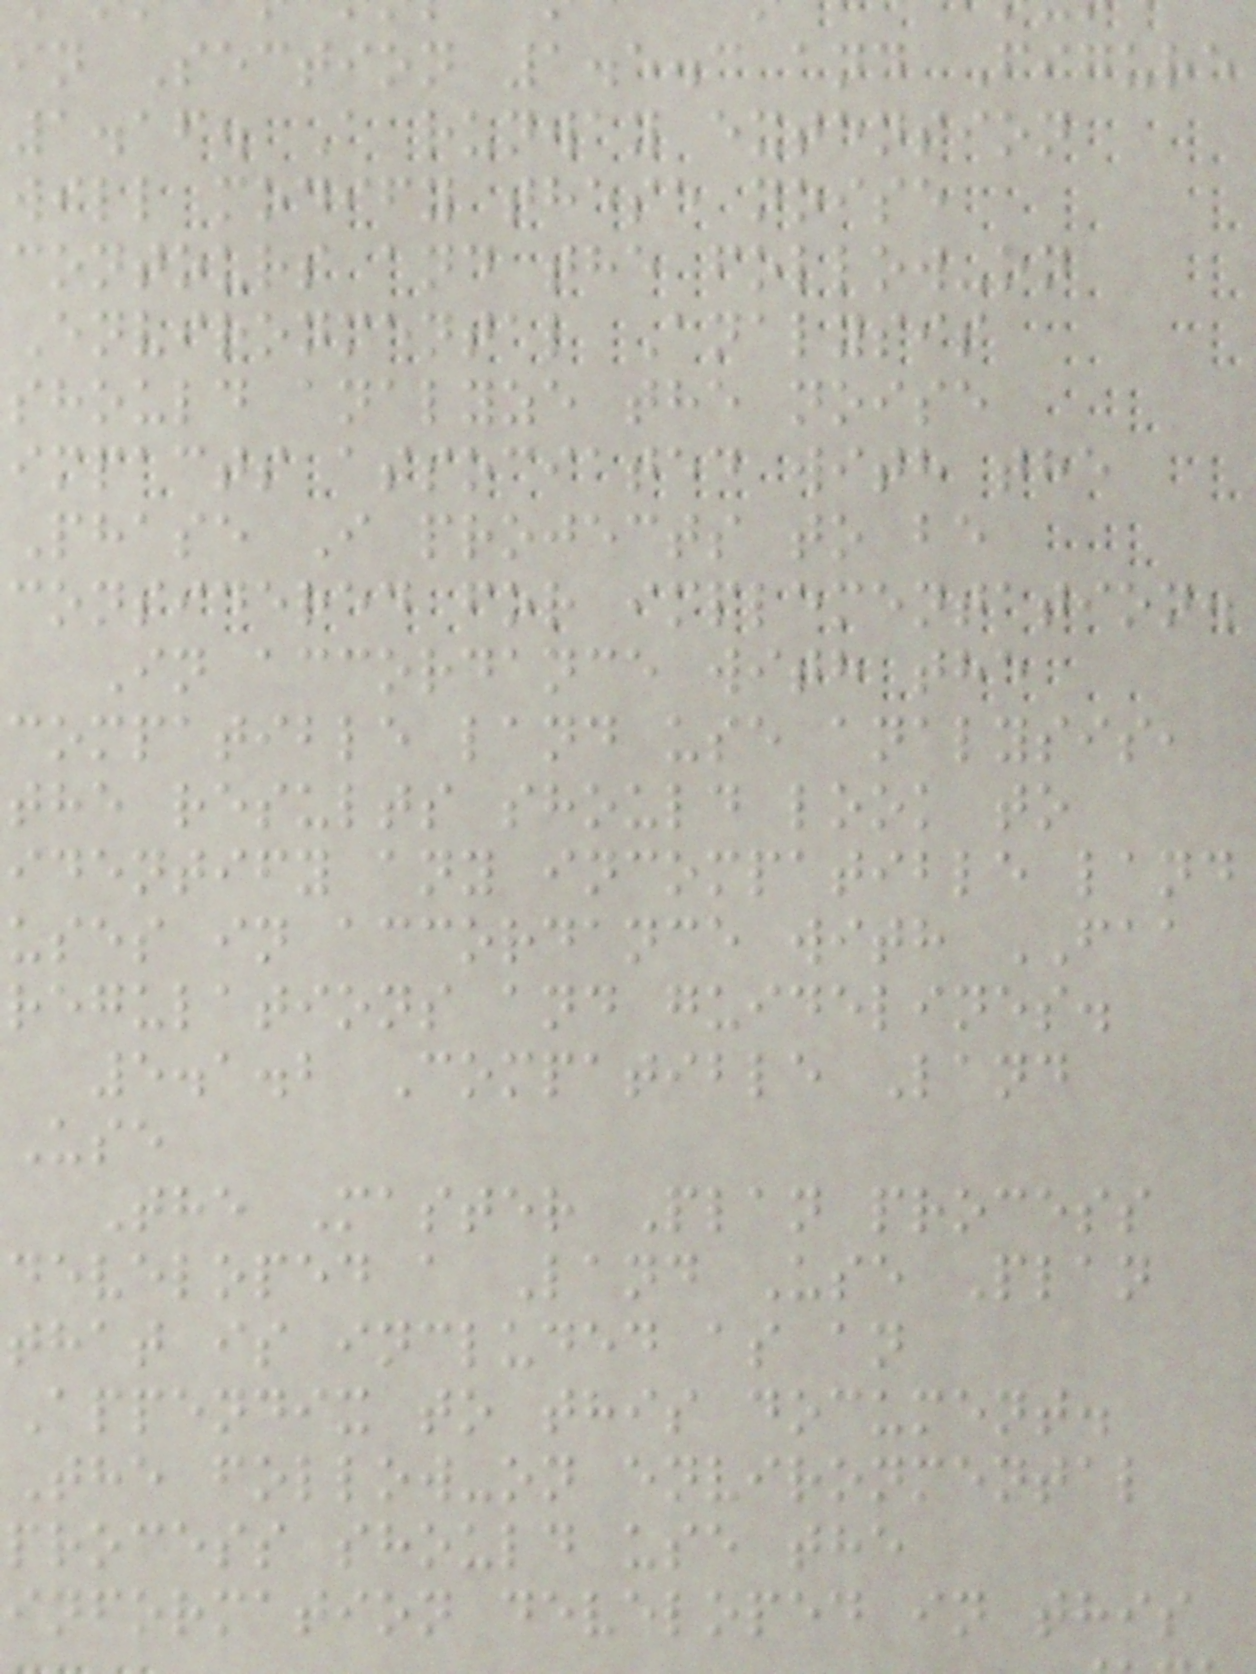in Section 1.5.3 and Figure
1.16. A runway extension
will modify these noise
contours and the follow-on
Environmental Analysis
should analyze the noise
impacts associated with the
Phase I projects to be
considered for implementation.
In accordance with the
compatible land use analysis,
the results should look to
identify any incompatible land
uses in accordance with FAA
regulations and guidelines.
5.1.2 Compatible Land
Use
The Master Plan process
developed a Land Use Plan
that is included as an
Appendix to this document.
The follow-on environmental
process should use the
information developed in this
